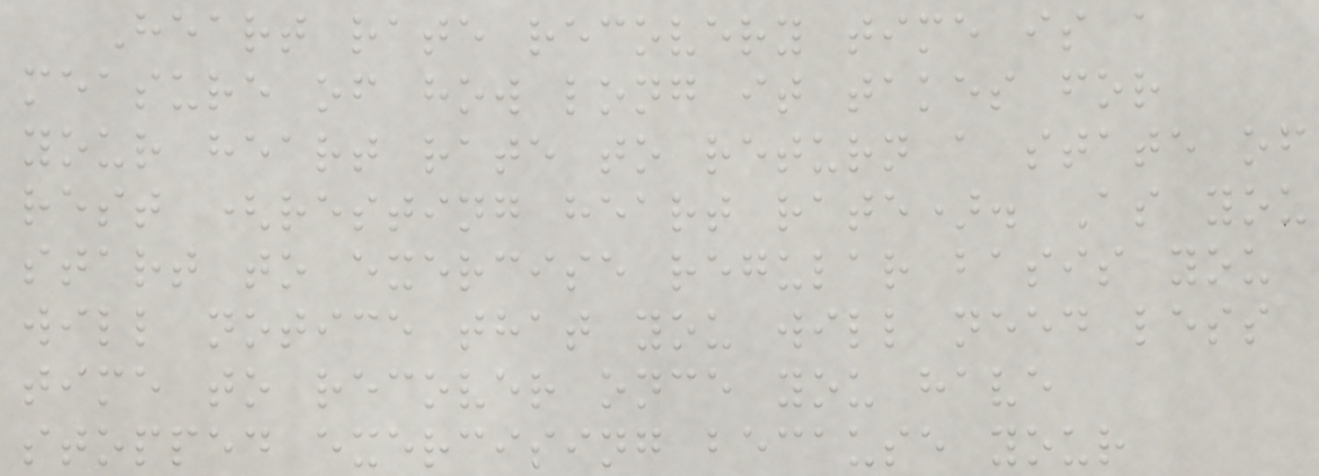Heart rate recovery time is a
measure of how long it takes for
your heart rate to return a state of
rest (resting heart rate). As you
start to exercise regular basis you
will notice that you will need less
time to recover once you have
stopped exercising because your
